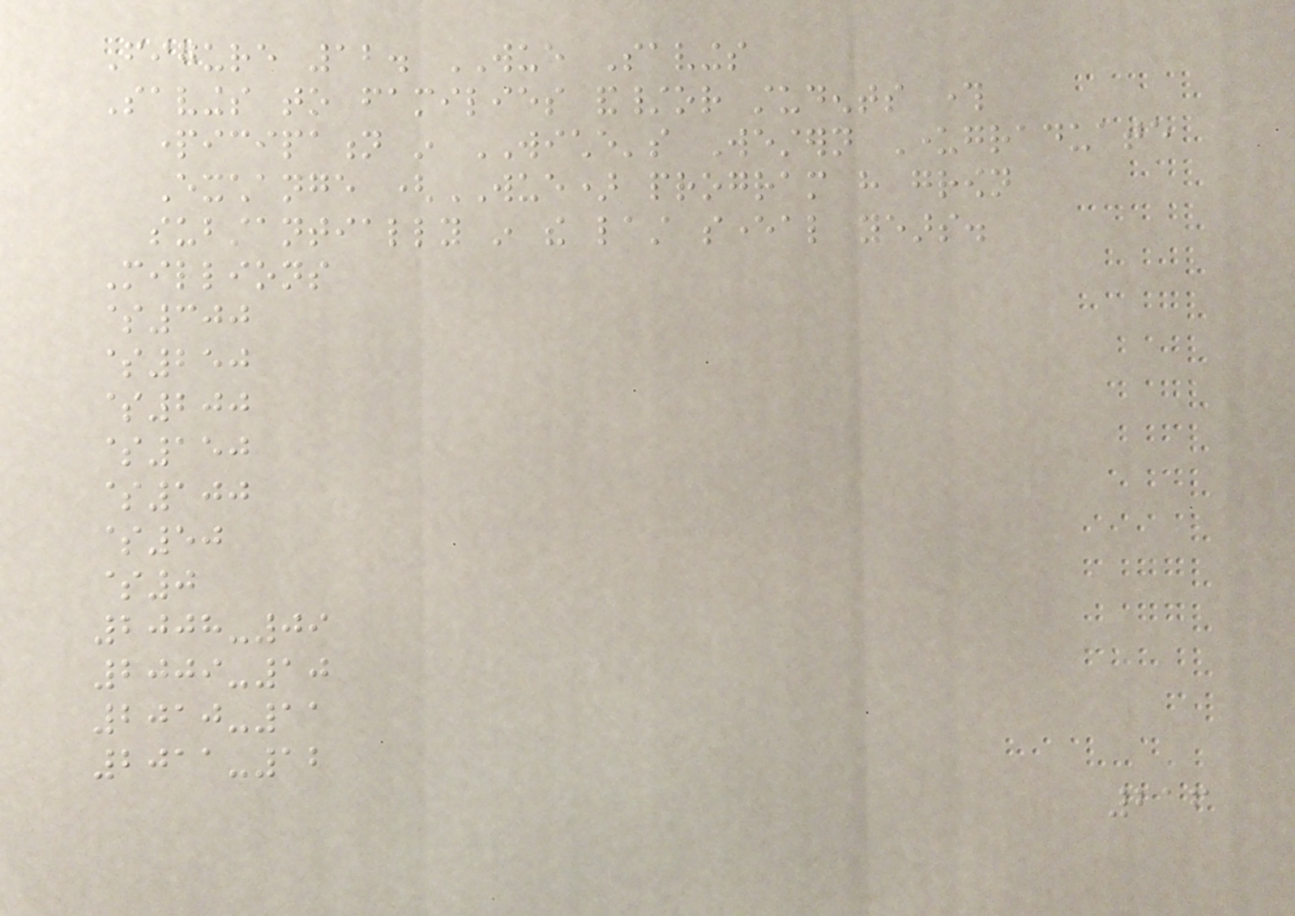Figure 12. WUE Savings
Savings to families and/or students through
participation in WICHE's Western Undergraduate
Exchange (WUE) program have grown
substantially in the last several years.
Millions
$300
$250
$200
$150
$100
$50
$0
2008-09
2009-10
2010-11
2011-12
216
